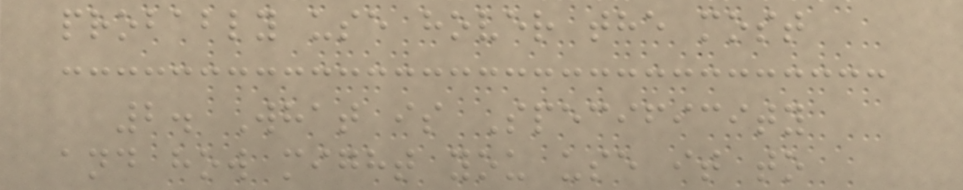probably use hover the most
2. What is Specificity
and how might you use it to
